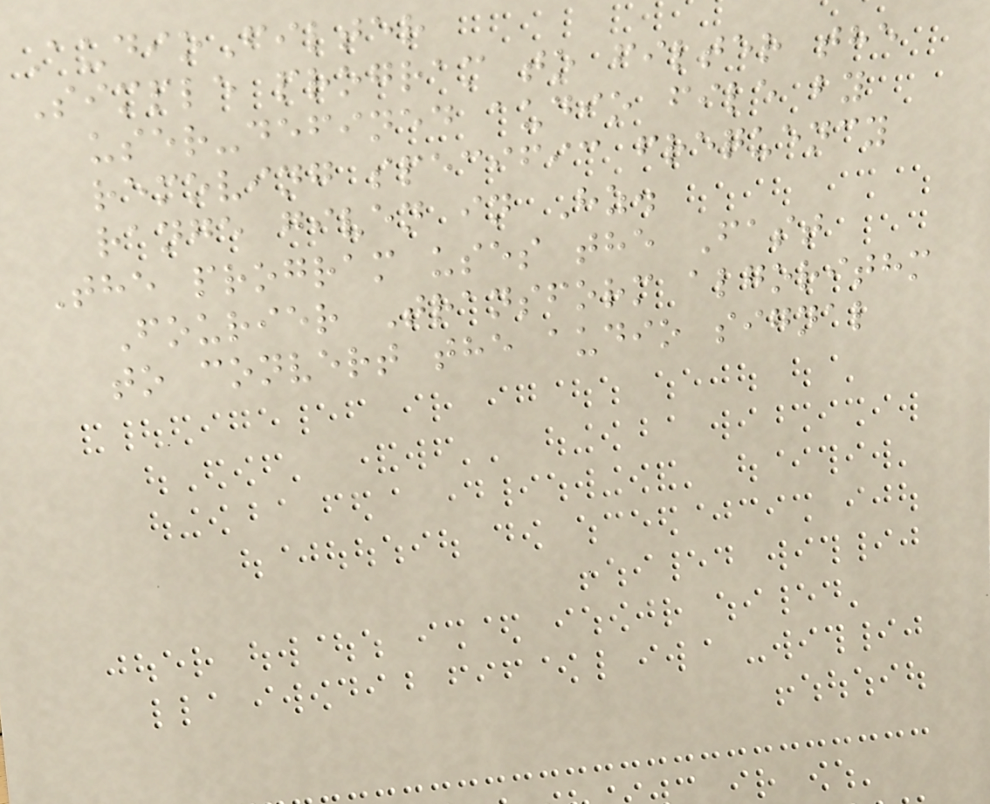AudioFilter
Simple program to filter the
user-defined audio file by
removing specific frequency
range given in Hz.
The program uses the Fast
Fourier Transform algorithm
to convert the audio signal
